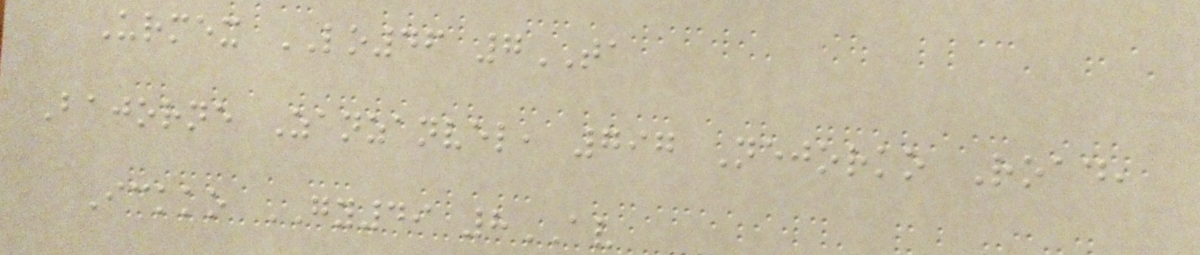Urmex LO46 7TA
Bajorne Zanzanvel, 797 Nejorko Road,
Ickko GY49 8AV
